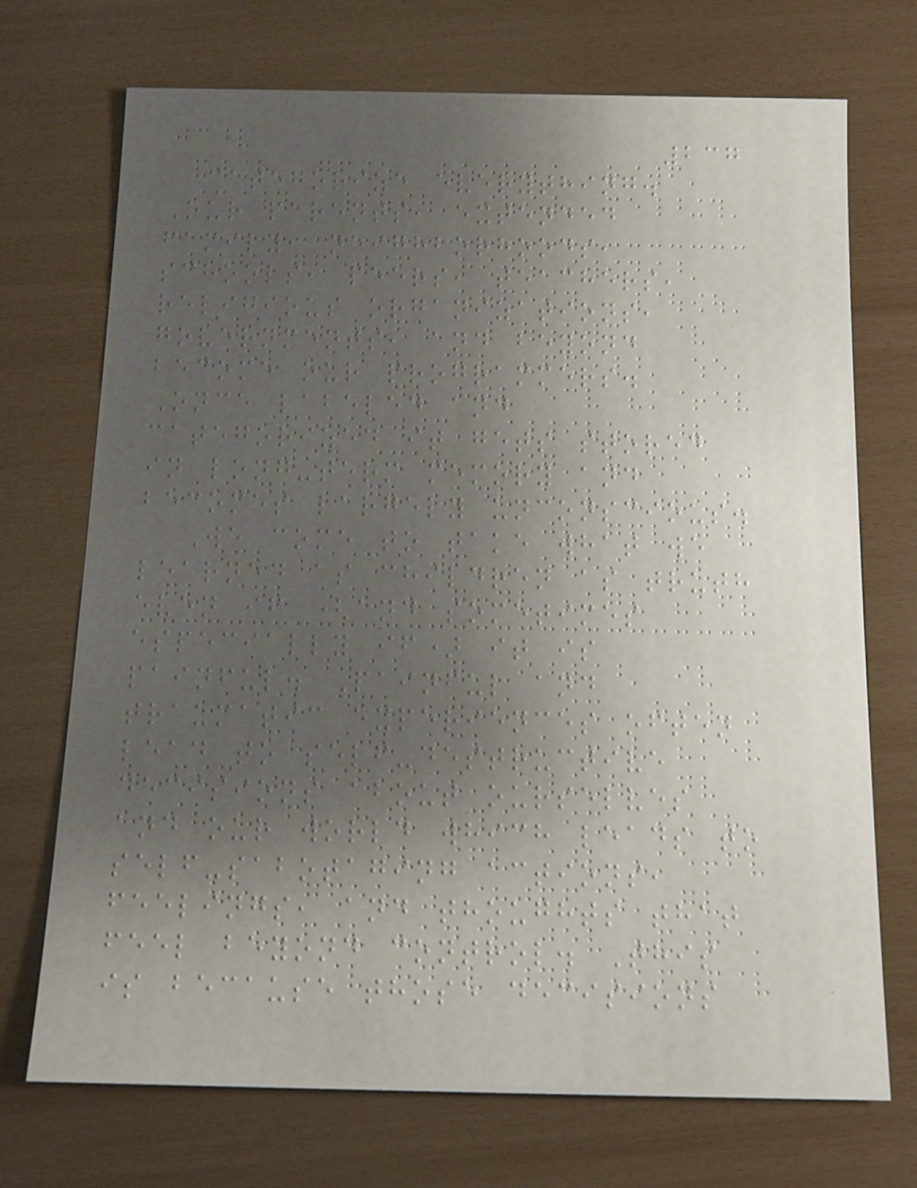237
categorize everything.
Our parents, extended
family, neighborhoods,
schools, peers, teachers,
religious organizations,
governments, and beyond
become our programmers.
Once labeled and
categorized it gets stored
in long-term memory and
becomes largely unconscious.
We come to take what we
learned as children as truth
even if (and sometimes
especially if) it is
painful. Painful and
traumatic experiences often
lead to self-destructive
decisions about ourselves
and our world which leads to
self-sabotaging actions,
feelings, and thoughts that
feel beyond control. This
is because those decisions
